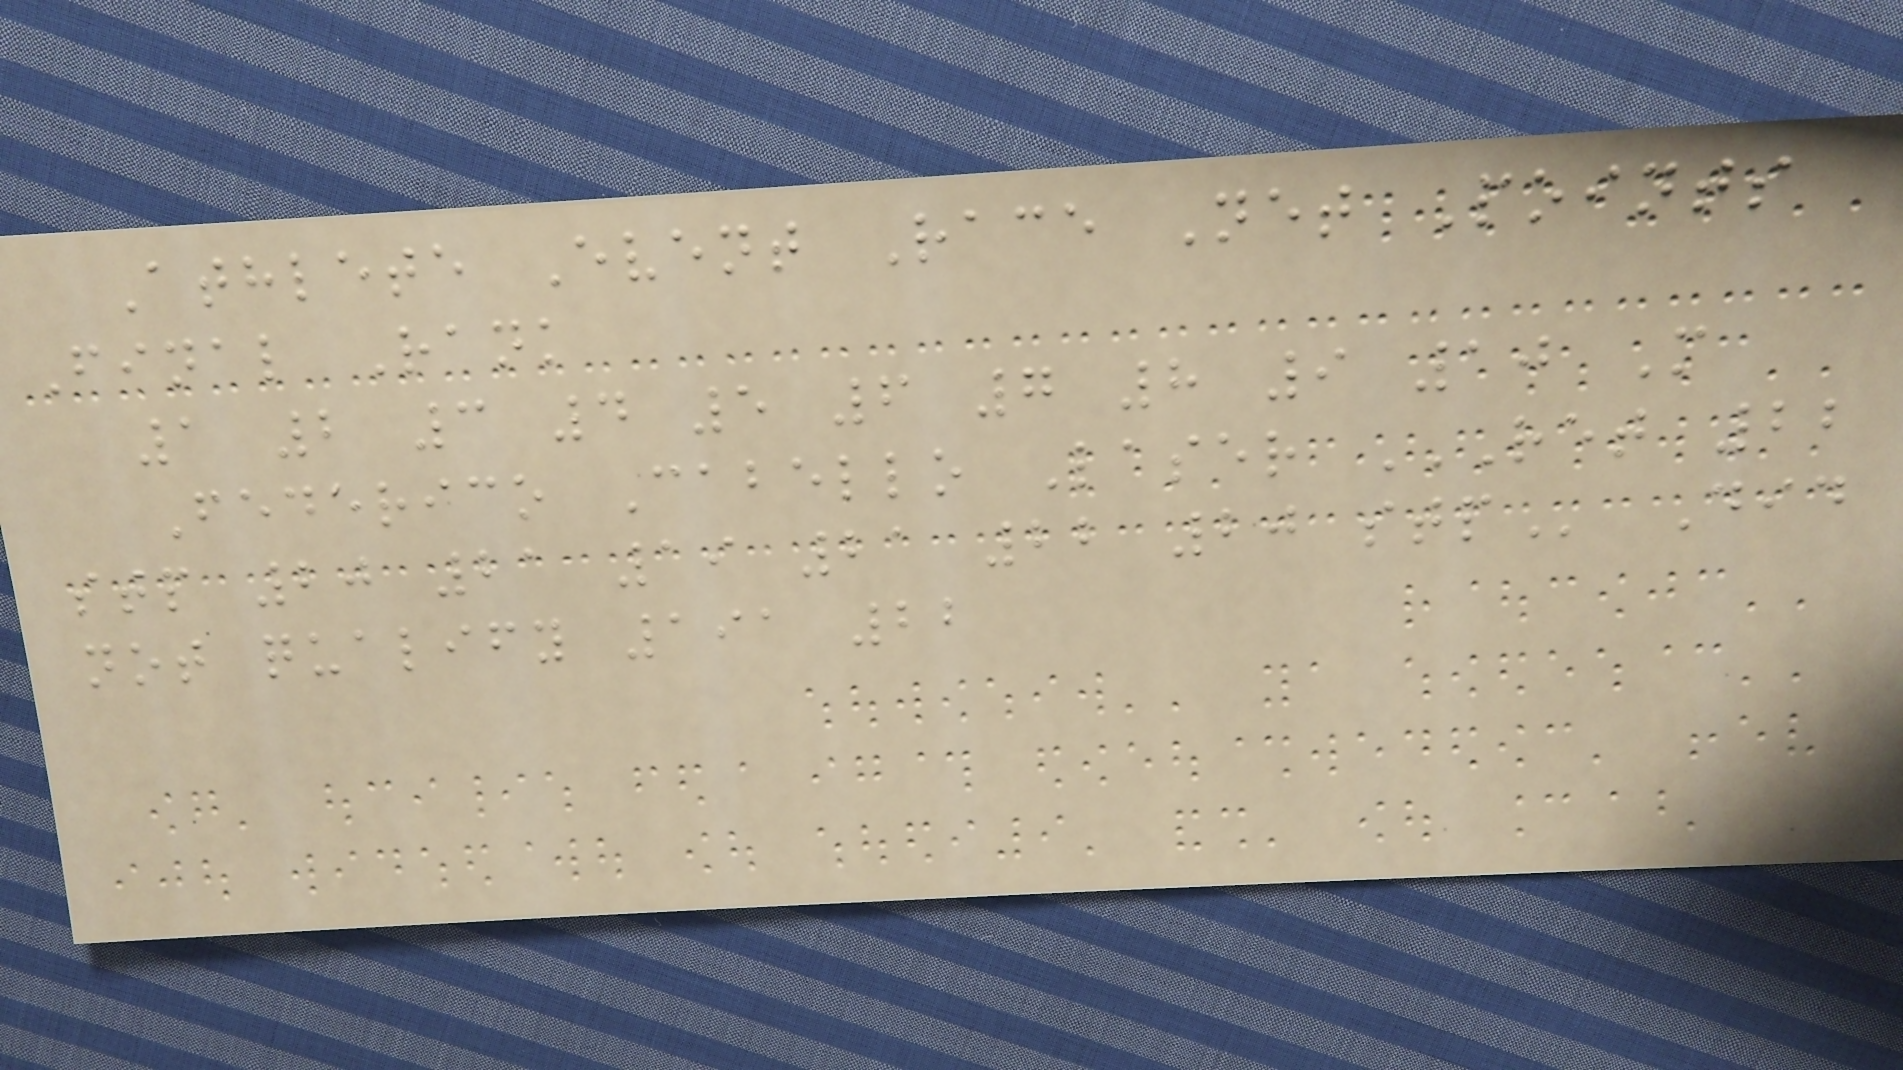Athlete Event Race Net Points
Final Rank
1 2 3 4 5 6 7 8 9 10 M
Federico Cabello Laser RET 22
STP 20 21 19 21 22 20 STP Did
not qualify 191 22
